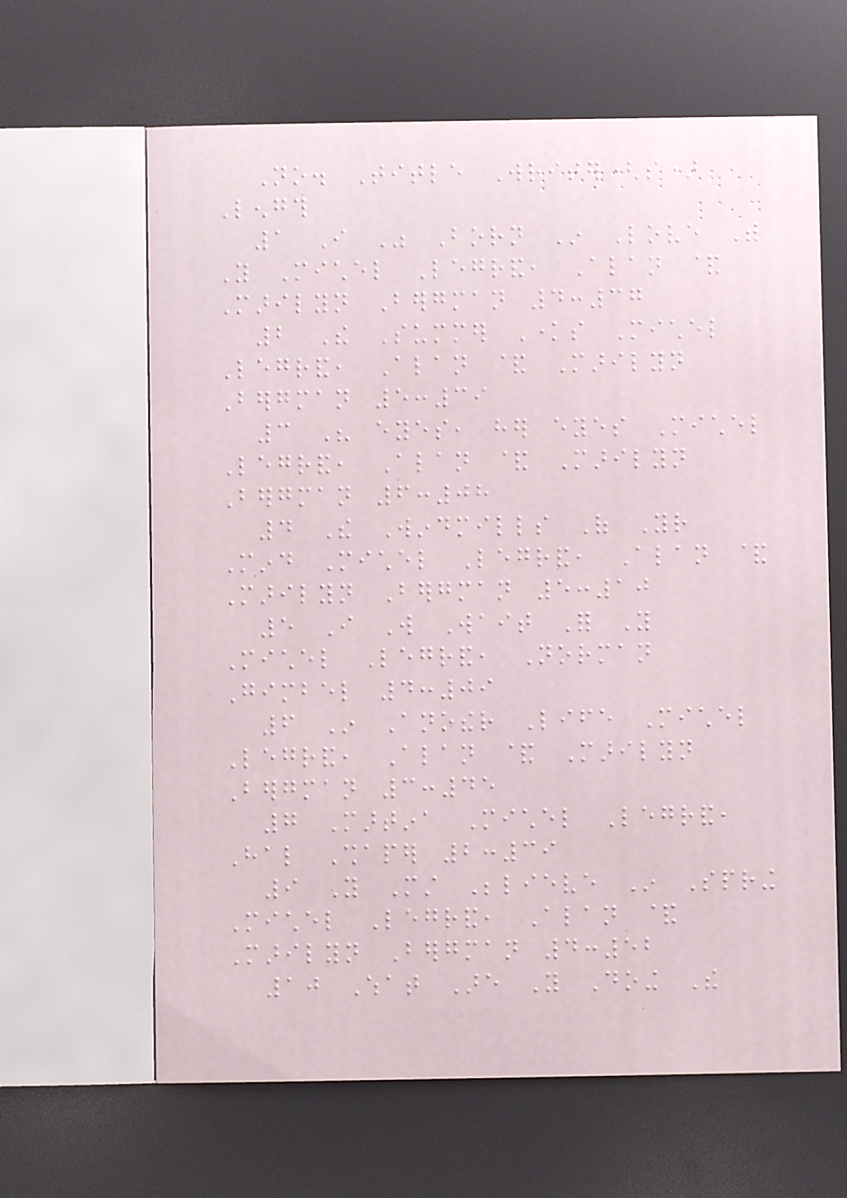No. Title Writer(s)
Length
1 I Was Born In Love With
You Michel Legrand, Alan &
Marilyn Bergman 4:37
2 The Summer Knows Michel
Legrand, Alan & Marilyn
Bergman 5:39
3 His eyes, her eyes Michel
Legrand, Alan & Marilyn
Bergman 6:08
4 The Windmills Of Your
Mind Michel Legrand, Alan &
Marilyn Bergman 5:10
5 I Will Wait For You
Michel Legrand, Norman
Gimbel 4:09
6 In Another Life Michel
Legrand, Alan & Marilyn
Bergman 3:45
7 Martina Michel Legrand,
Hal Shaper 2:39
9 You Must Believe In Spring
Michel Legrand, Alan &
Marilyn Bergman 4:52
10 What Are You Doing The
